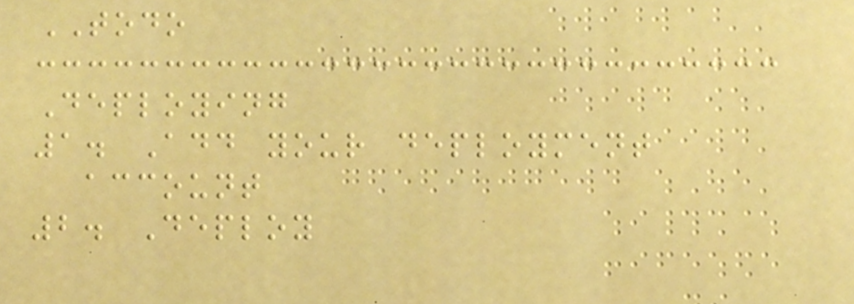TODO
Deploying
1. Add your deployment
account
2. Deploy
